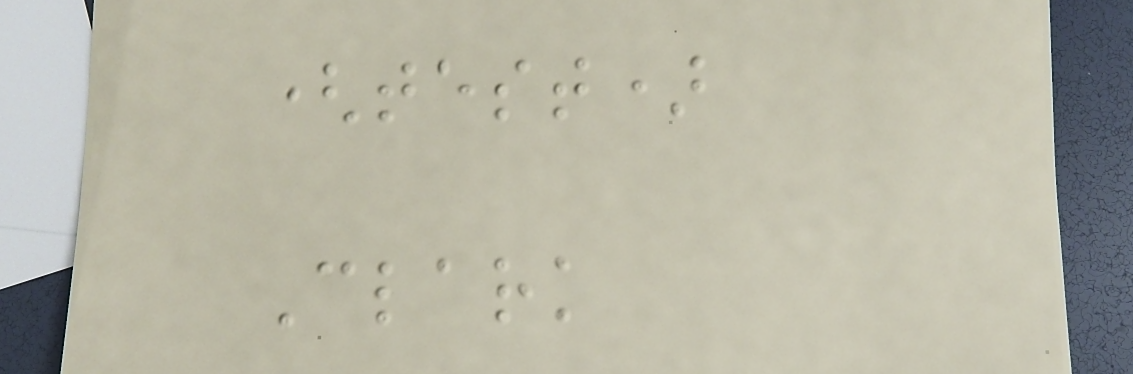(test)
Clark
